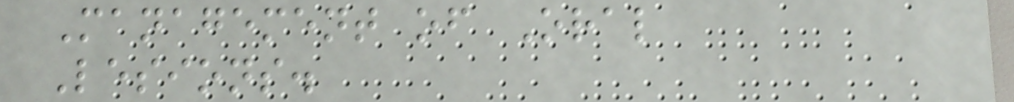Management of Oral
Lesions.
